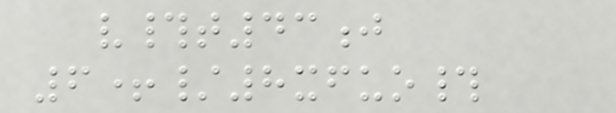v#t43j
6+/8xfuo#
